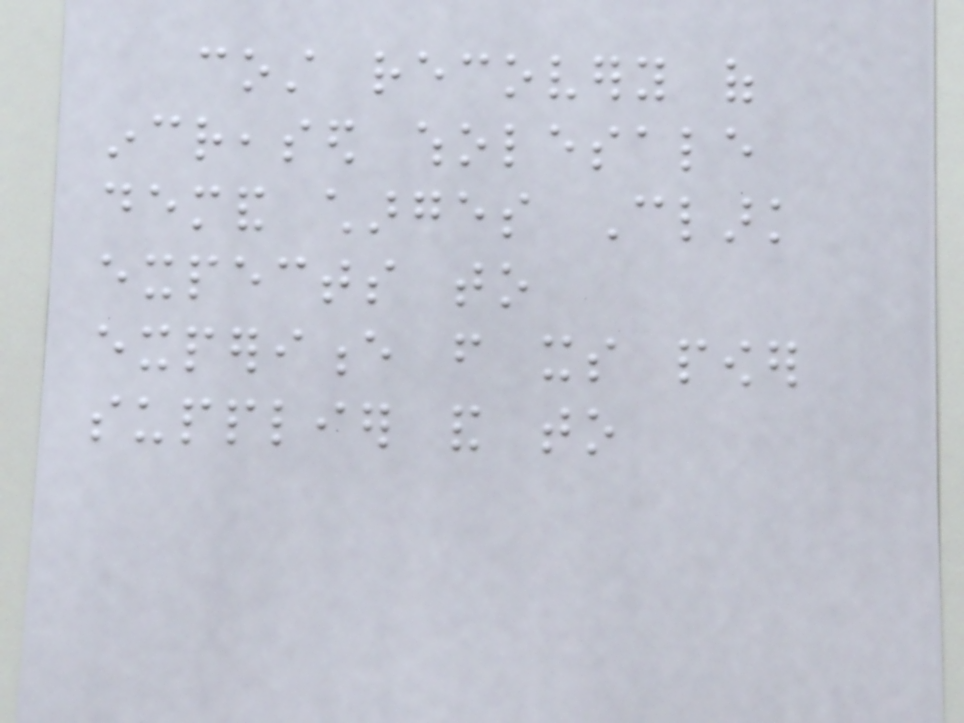cost recovery of
increased wholesale
demand charges Clark
expects to
experience from its power
supplier and to
